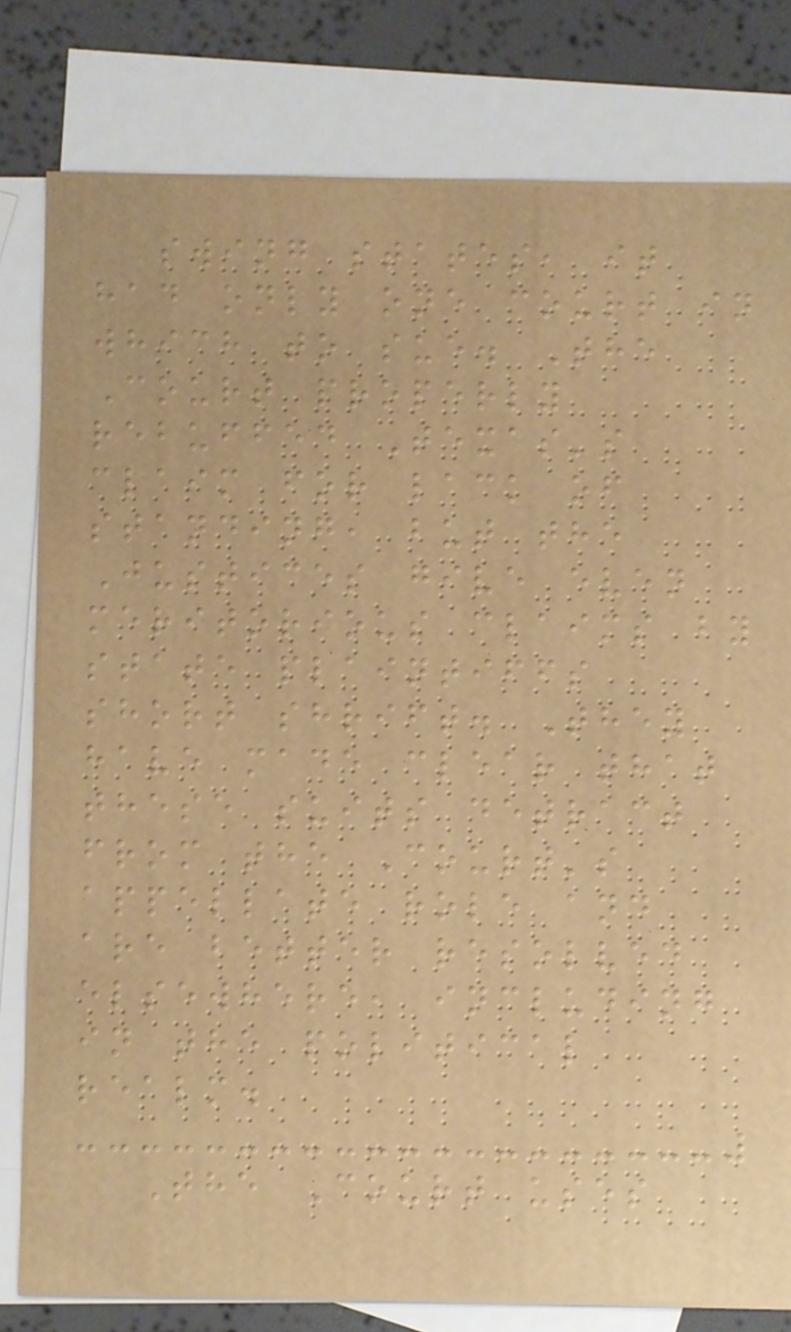swing states, it
had only one court in
which to sue. The
Court properly
rebuffed Texas's
claim for lack of
standing, but the
Justices give even
meritorious claims by
state plaintiffs
short shrift. They
have made clear that
these suits detract
from the Court's
appellate role and
are better resolved
elsewhere, including
in the political
realm.
The Court uses
